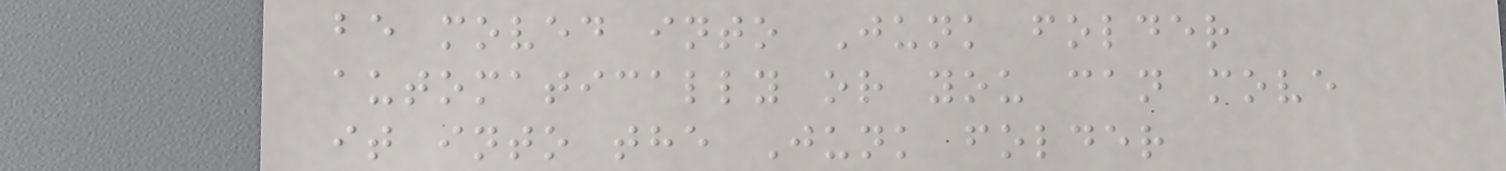be moved into Junk folder
automatically or you can move
it into the Junk folder
